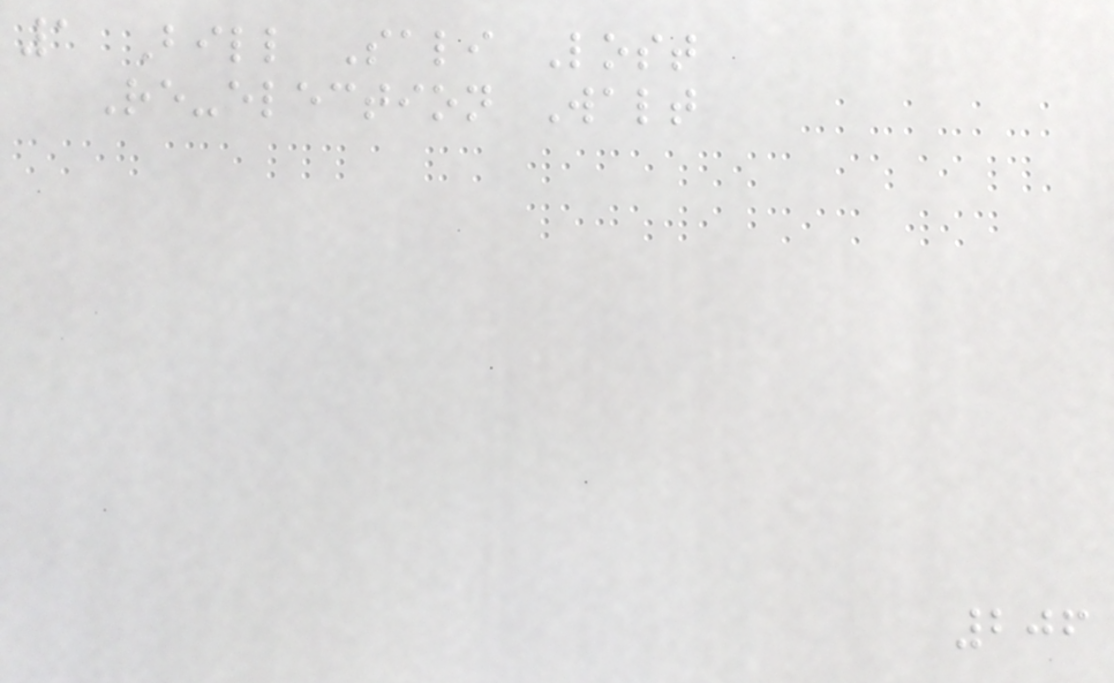1 Bill Sali Lost
Re-election Walt
206
